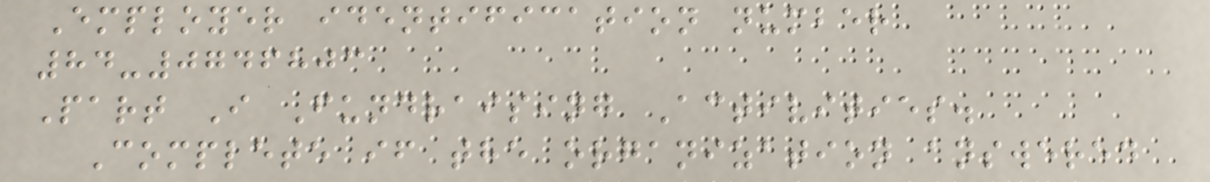Employer identification number
84-0746803
Part I Fundraising Activities.
Complete if the organization answered
